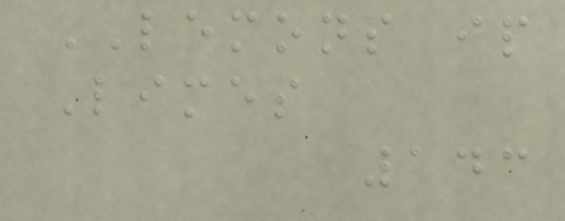LEMONS ip
Limes
143
